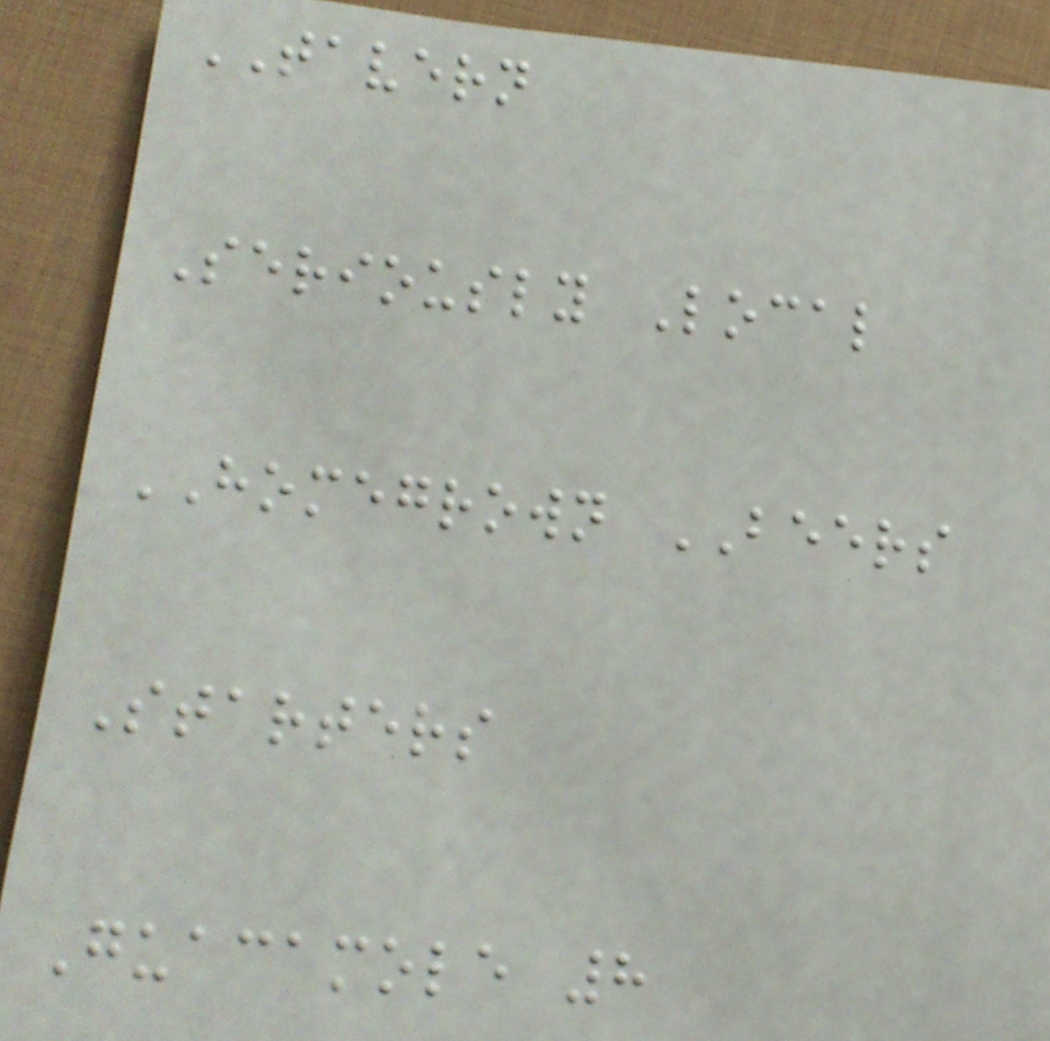TAVERN
Seriously Local
HOMEGROWN BEERS
Starters
Guacamole 8
